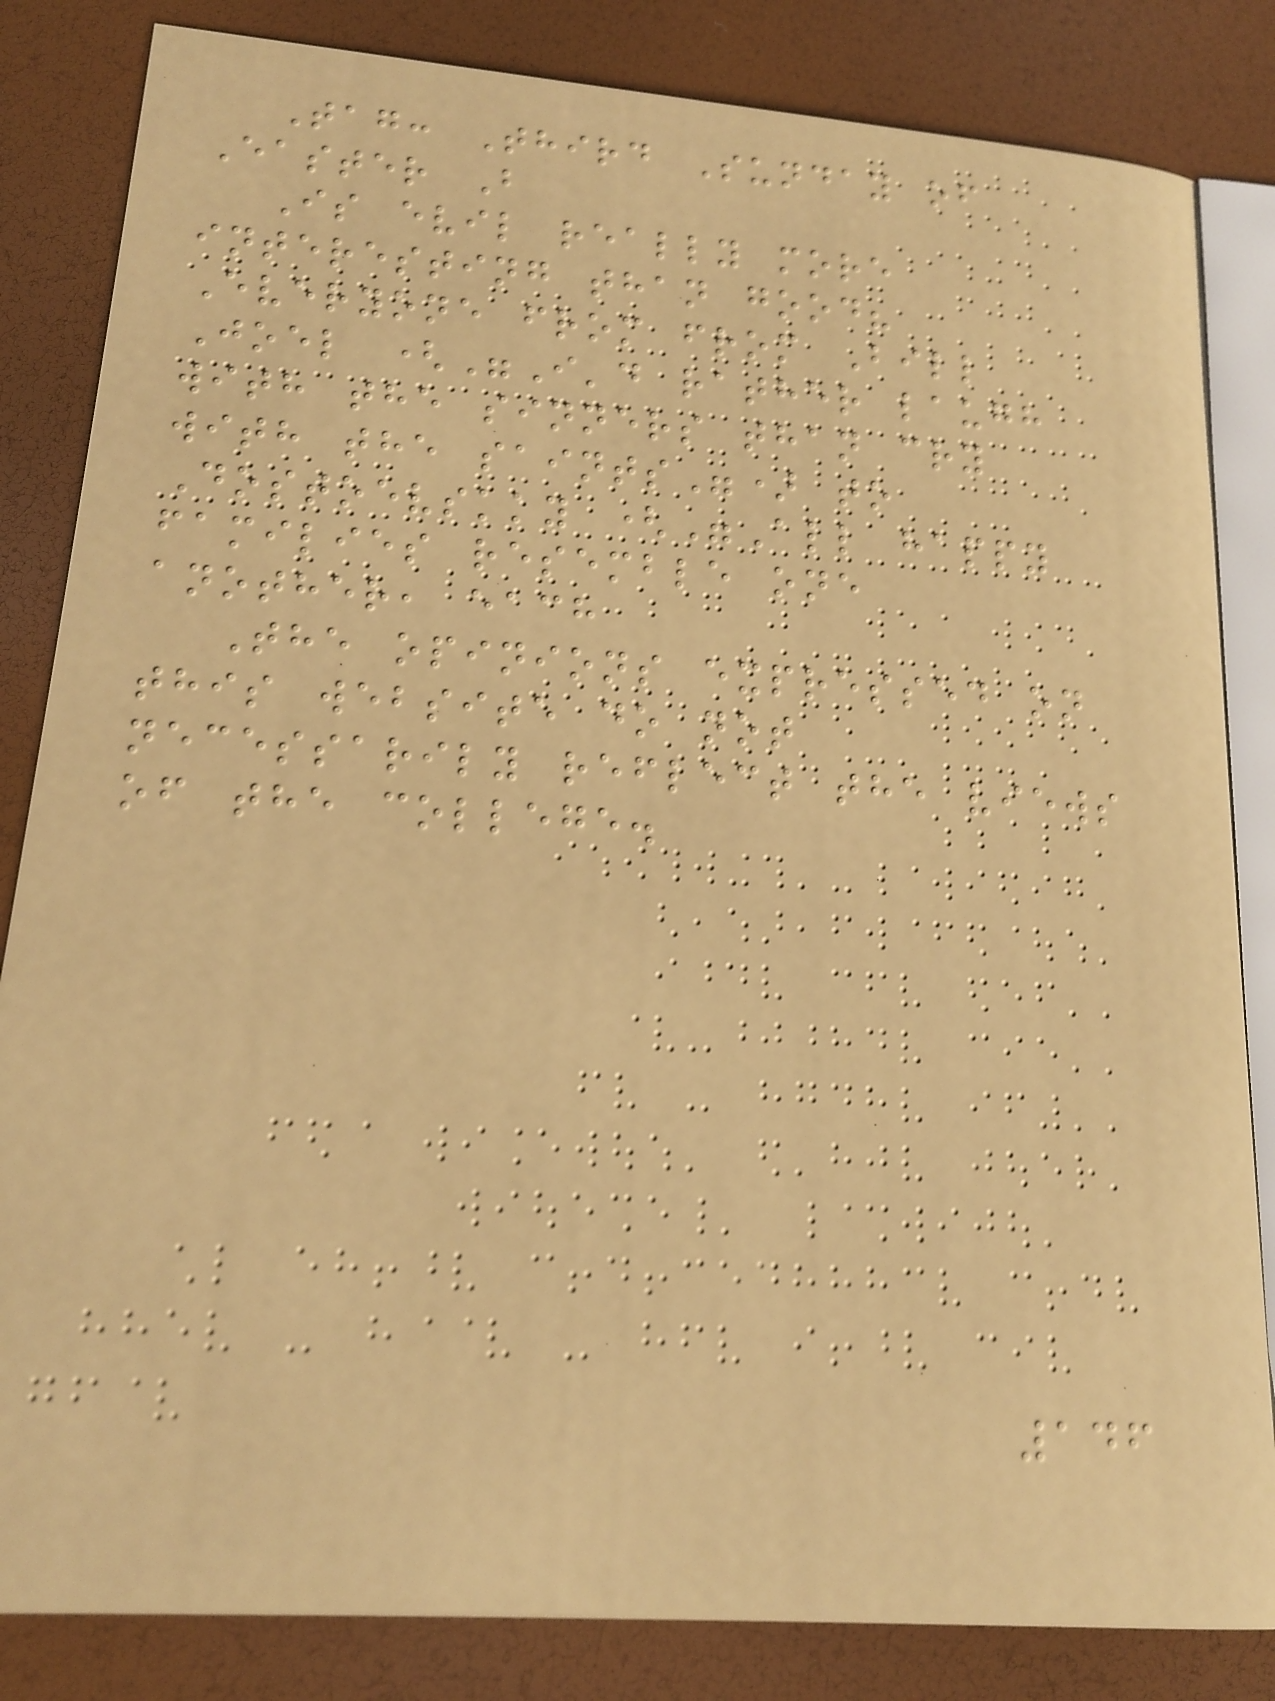Tag: Third Sunday of
Easter B
Is evil really more
interesting than good?
Everyone from from Bill
Joel ("I'd rather laugh
with the sinners than cry
with the saints") to
Dostoevskky ("All happy
families resemble one
another, each
The opinions expressed on
this website do not
necessarily reflect the views
of the college.
146
